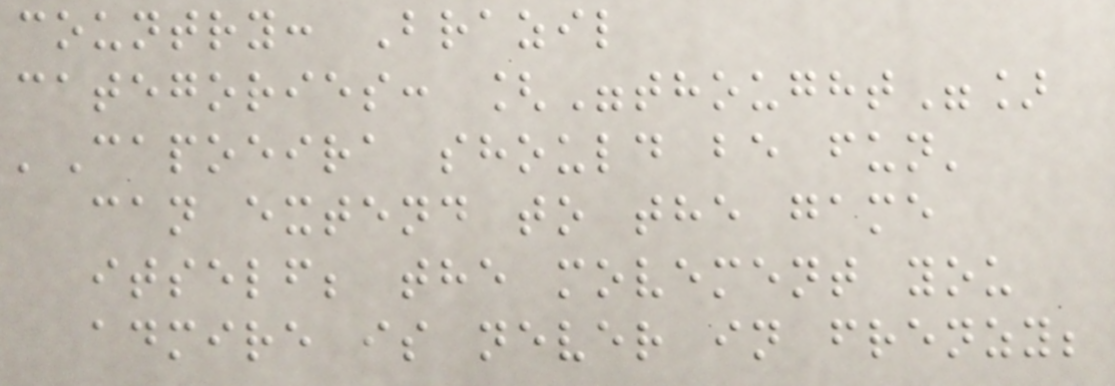country: Brazil
categories: ["thought"]
'Capoeira should be fun'
can extend to the game
itself; the movement you
admire is never in frenzy;
